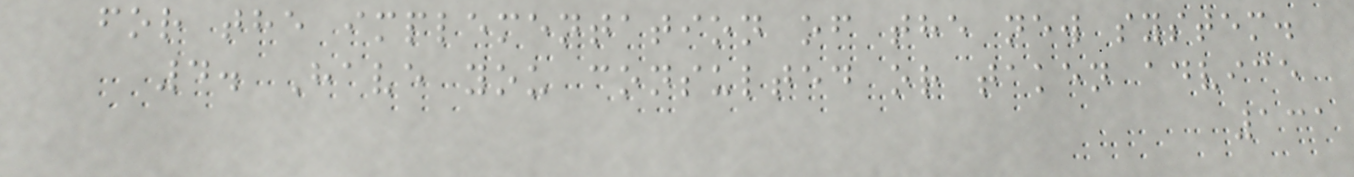for the implementation of the new system.
4. Have you consulted or taken advice
131
